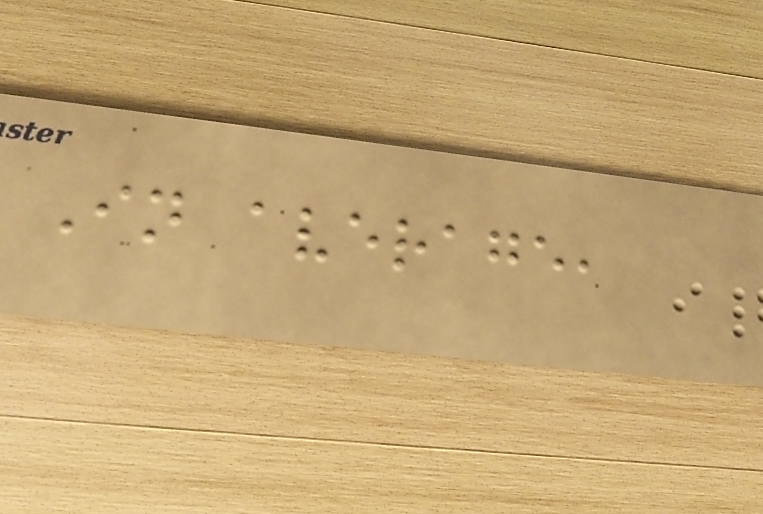In average,
